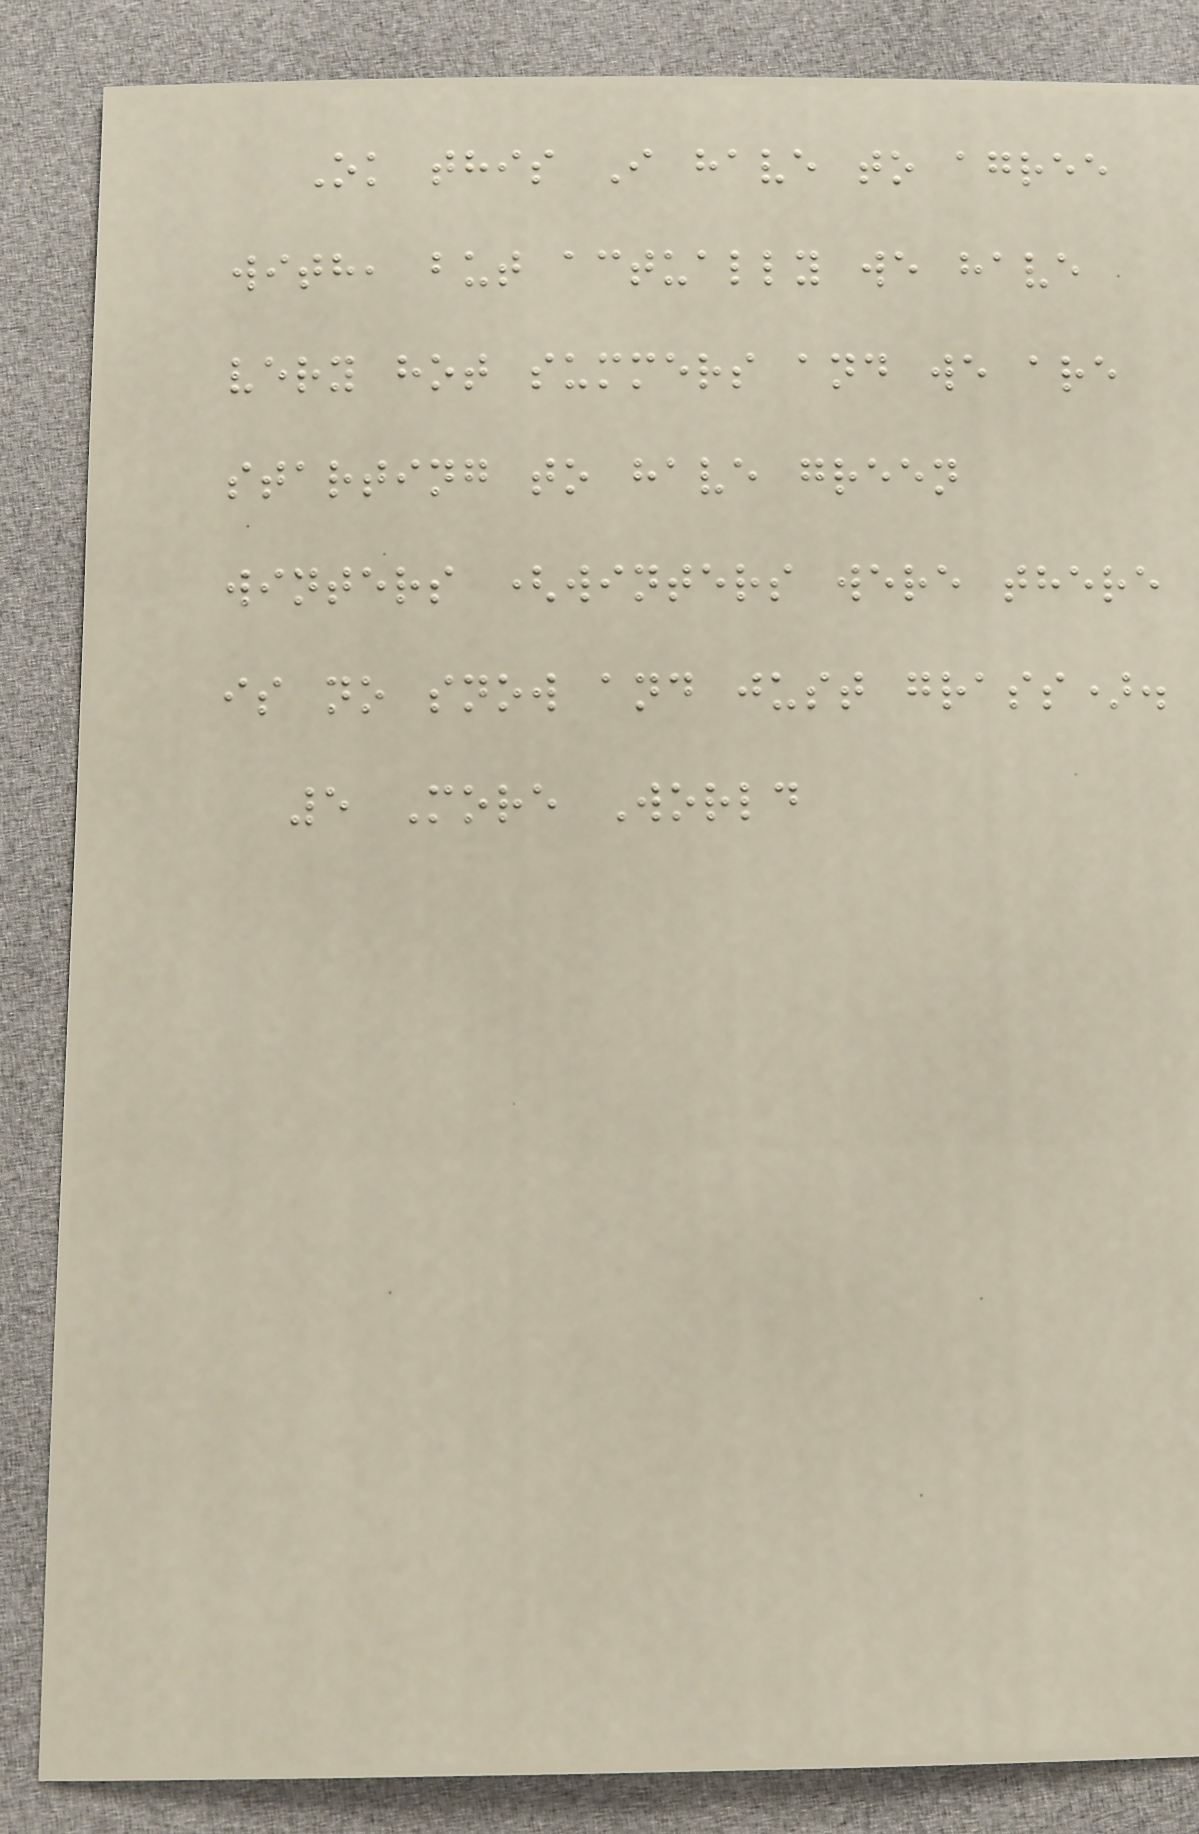Ok this I have to agree
with, but actually we have
very hot summers and we are
starting to have green
winters (winters were there
is no snow and just grass).
5 More World
